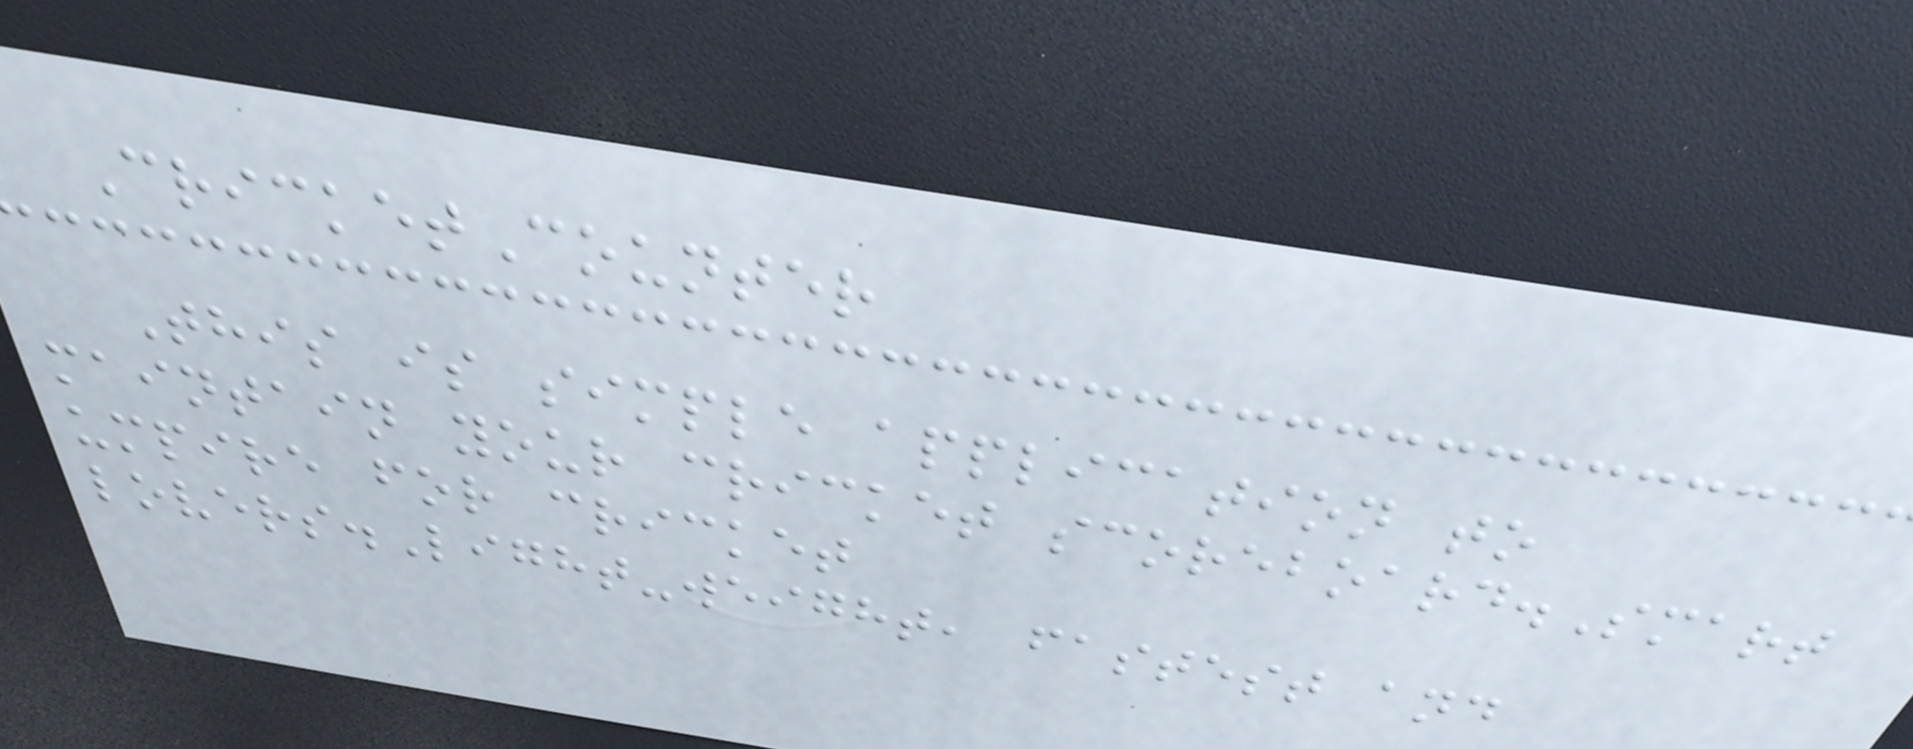CricketCounter
This is simple application to
maintain your cricket scoreboard.Smart
umpire for cricket
lovers.Light-weight, fastest and
